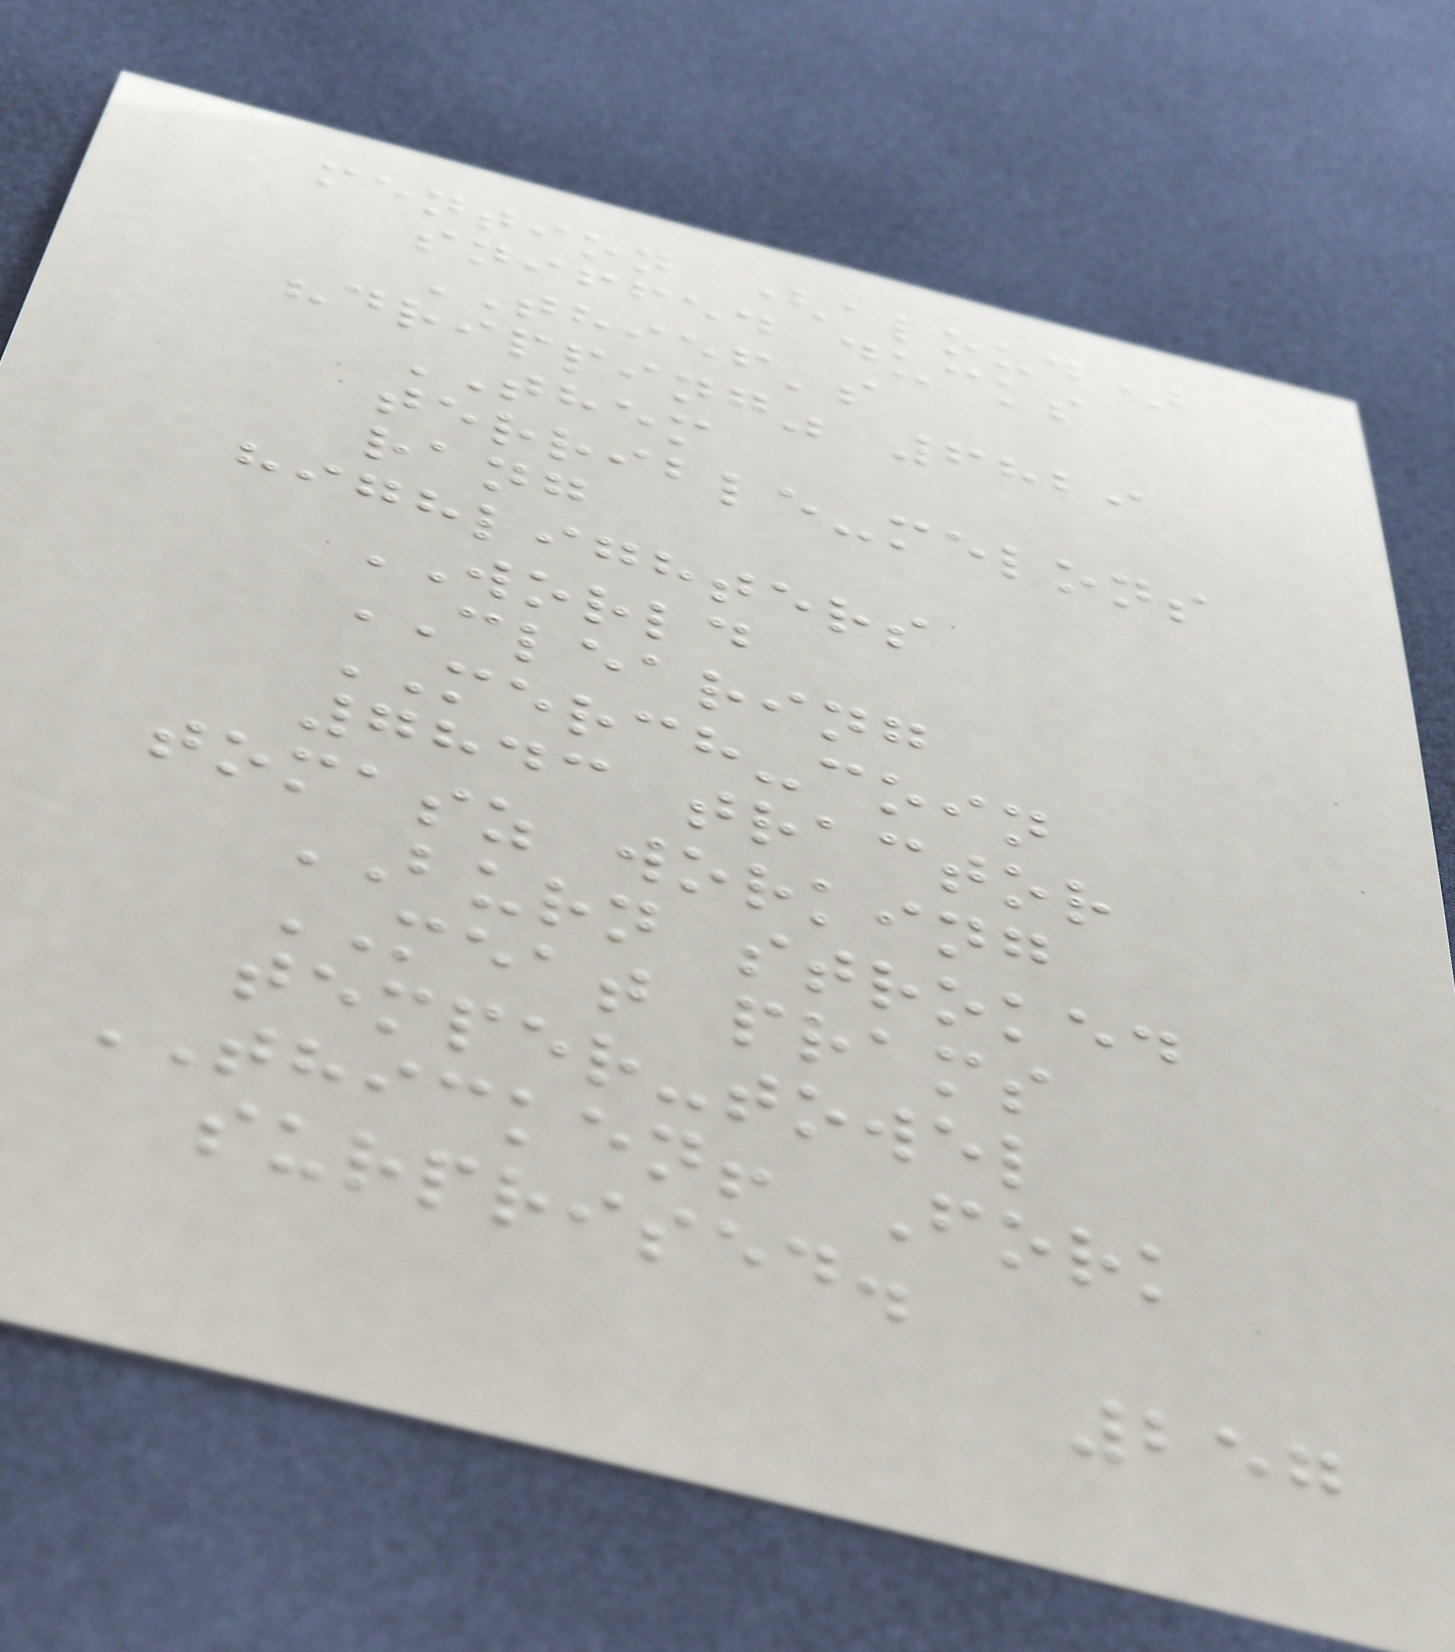mention (aloud)
sniffed ducks
THIEF's
"dripping" 6829
THEM
terrible-melons
rang
highlighters
WORLD
CLEARING
MERCH-coin
7843 tractor
tomasz working
BURN stroked
MEAT prams
temper-towel
THICKEN! Fork
surprised.
257
